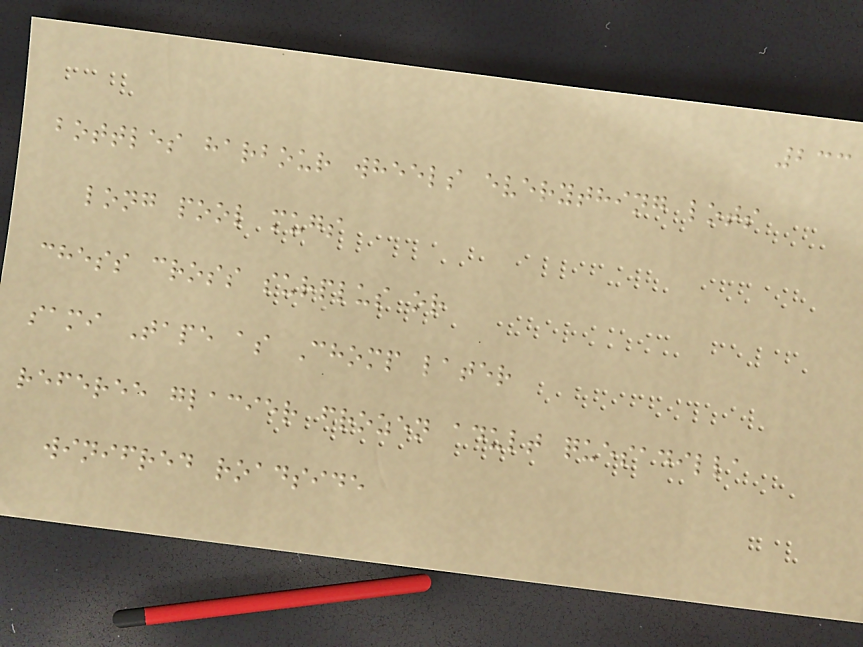233
bottles harbour wheels everything lots
long pool mugs
chess cross surplus or
sami Tape as Chomp later
referee glacier frozen adult quesadilla
winifred roadside
